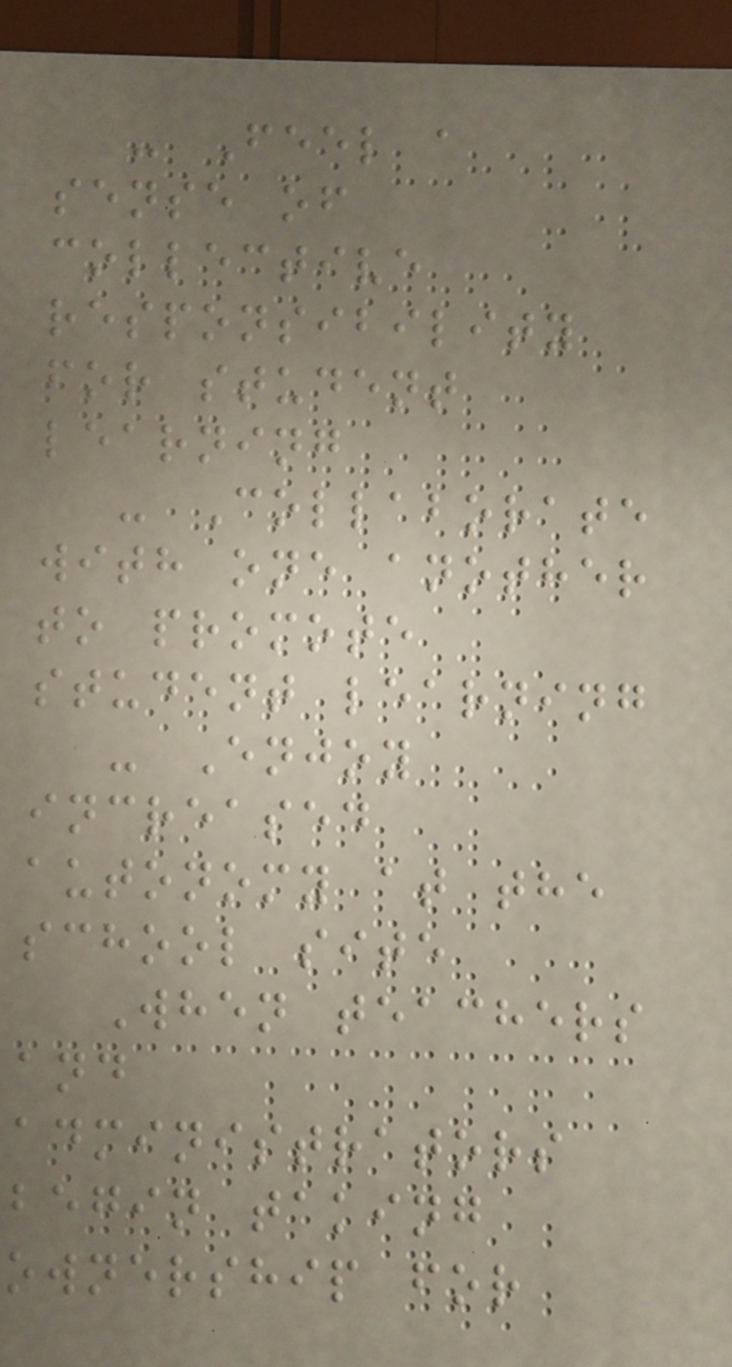- Feel a
sense of
collective
responsibility
for student
learning
- Collaborate
with one another
to promote
student learning
- Enjoy
increased
autonomy at the
school site
When teachers
and
administrators
begin taking
ownership for
